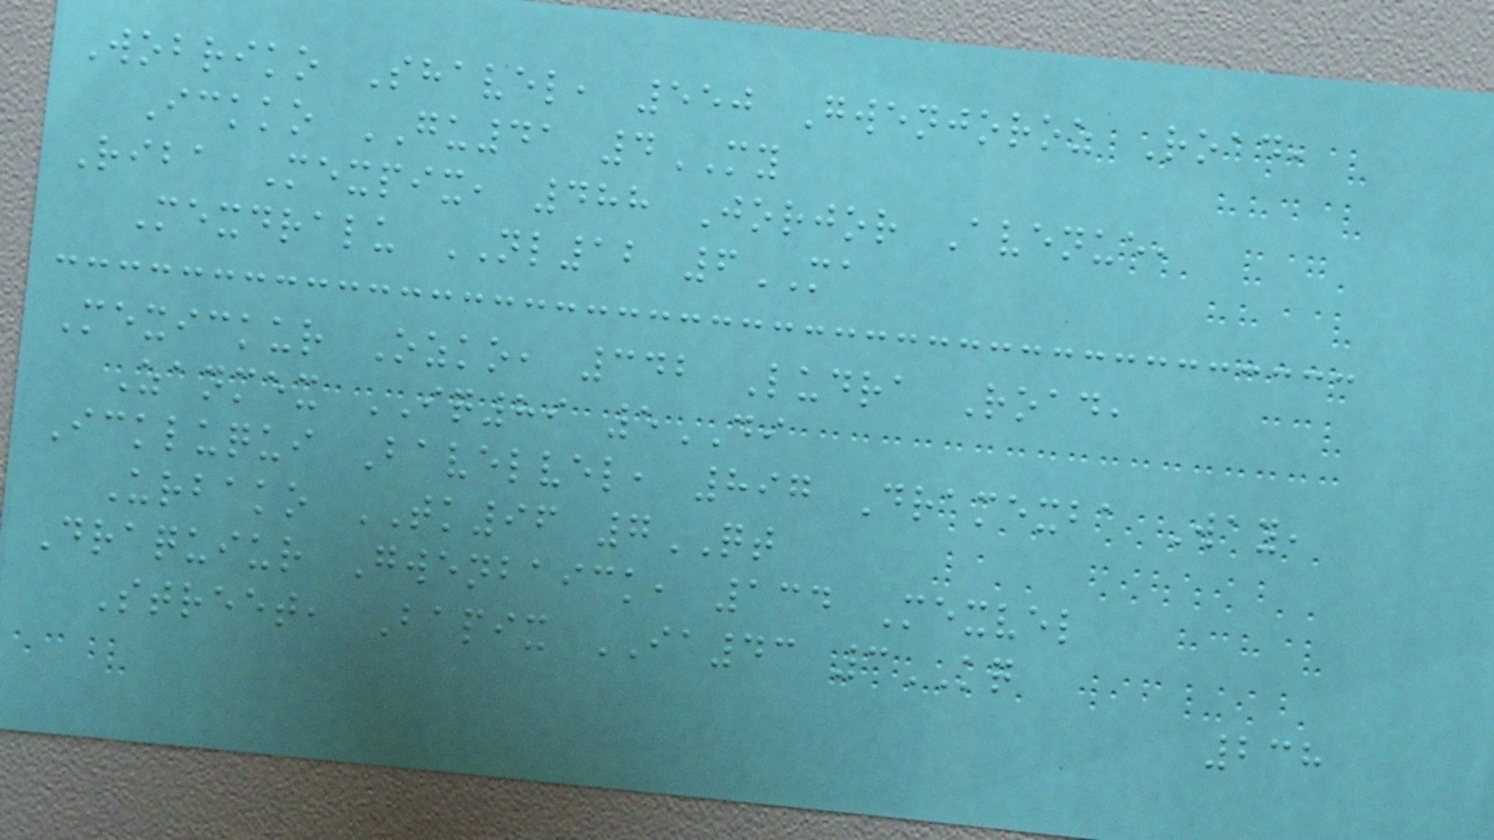Wobriko Shavel, 550 Gwenjoroz Road,
Ickko GU41 4MY
Riba Mexpix, 488 Jorjor Avenue,
Mexdralu NL12 6MA
Mexickur Ozko, 342 Ludra Road,
Zanmex IQ89 5DI
Ickluqui Bavelvel, 897 Dramexba Way,
Urbako TK96 7QT
Draquiur Gwenbaick, 134 Mexvel
Street, Bapix IA43 3KQ
238
